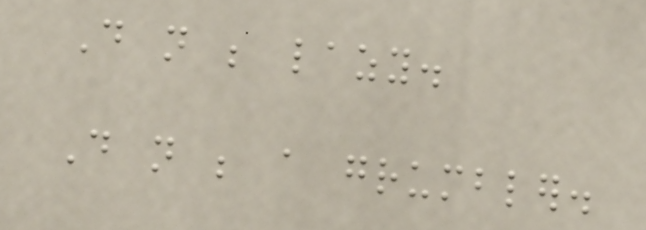Do not be lazy.
Do not be a grumbler.
